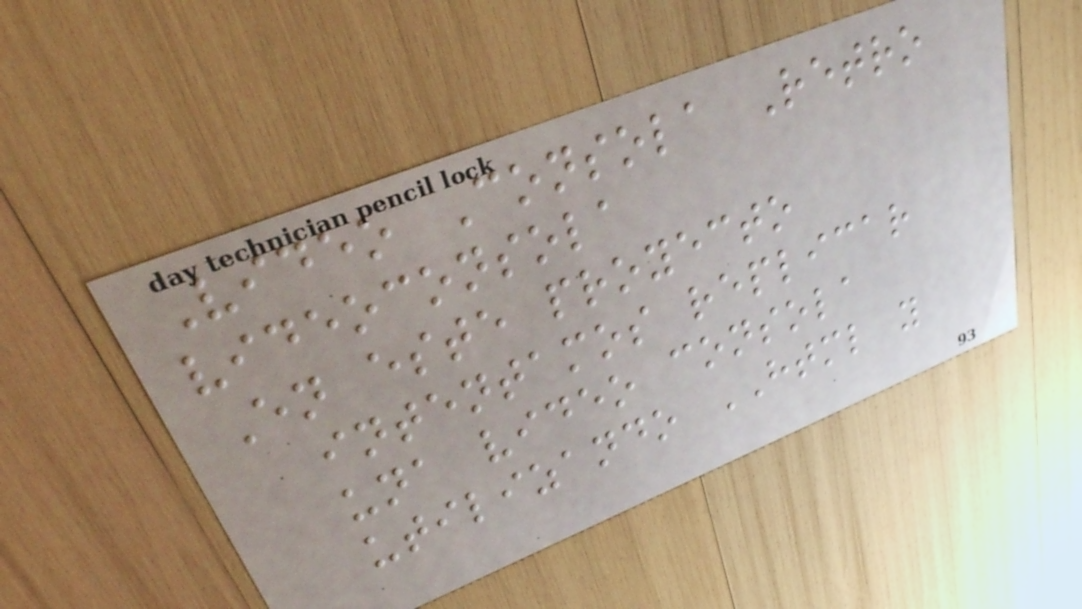Video Consola Retro
videoconsola
En este proyecto
intentamos replicar
una video consola
utilizando HTML y
